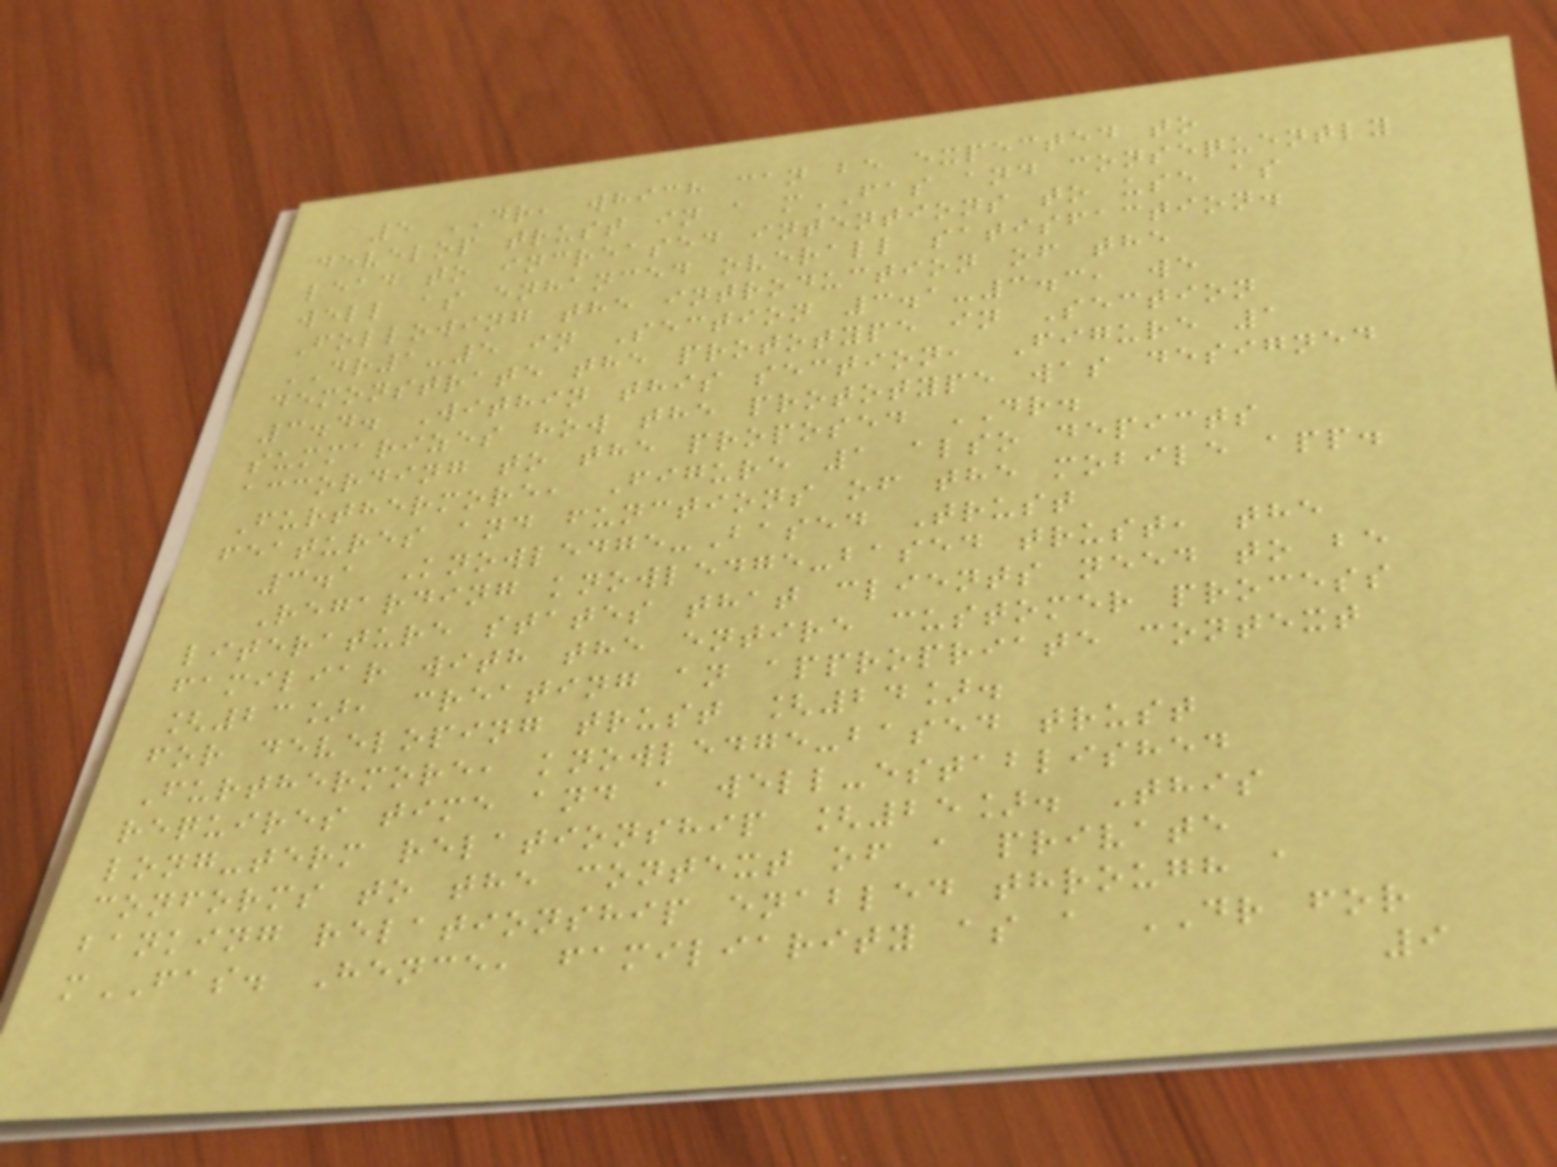5 DR, which can be expected to
develop trust in a mFAS and consequently
lead to increased intentions to use as
well as enhanced overall satisfaction.
Following the introduction of the
DR1-5 in Section 3.1-3.3, we
demonstrate the prototype in Section
3.4. Within this section, Figure 1
summarizes how the prototype was designed
according to the proposed DR.
Furthermore, Figure 1 also depicts
features and functions of the mobile app.
3.1 Knowledge-Based Trust
Regarding knowledge-based trust, the
literature states that clients need to be
familiar with the entire customer process
[23], creating an appropriate context
for developing trust [24].
Furthermore, knowledge-based trust
requires time and a well-established
long-term relationship [25]. This
conforms to the context of a private
banking relationship enabled through a
mFAS. Hence, familiarity as a DR for
9
